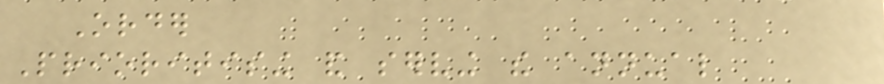Order
Prioritising and serving the annual
